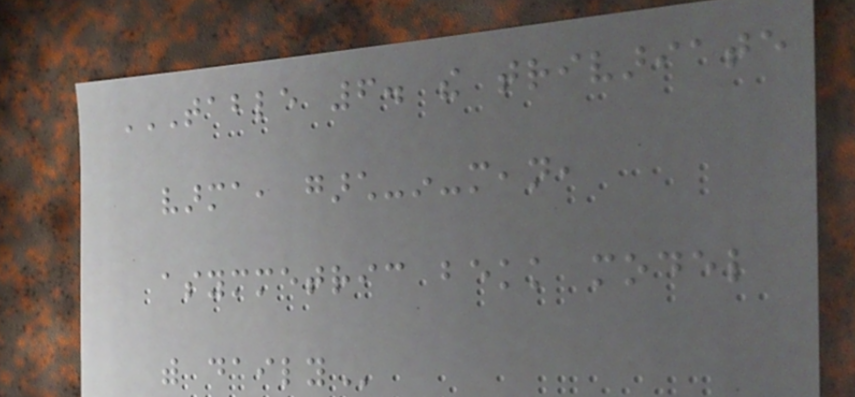TABLE 6. THE TRIVARIATE
VARMA, GARCH-IN-MEAN,
ASYMMETRIC BEKK MODEL
WITH DAILY
